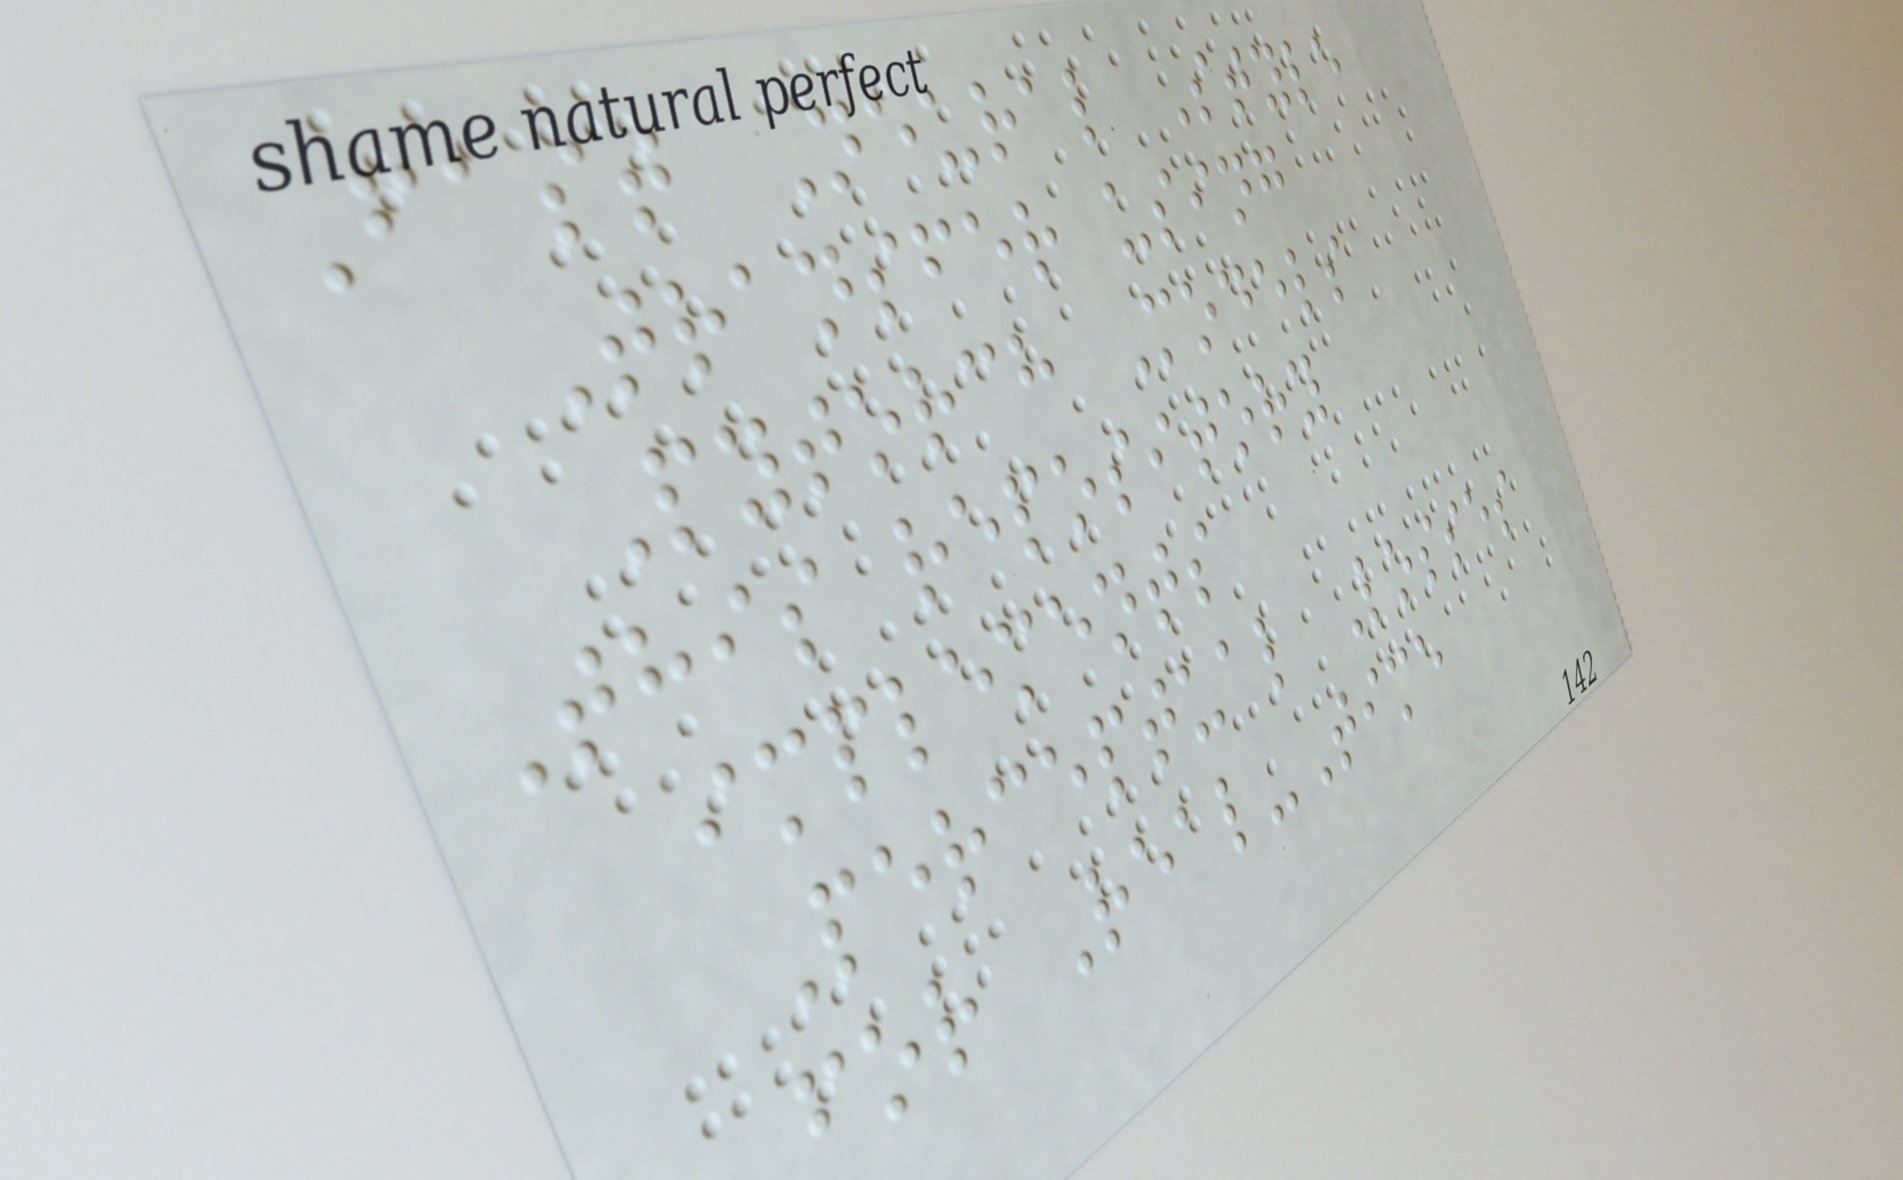Fast Neural Style
Transfer using
Pytorch Models
This repository
implements
Perceptual Losses
for Real-Time
